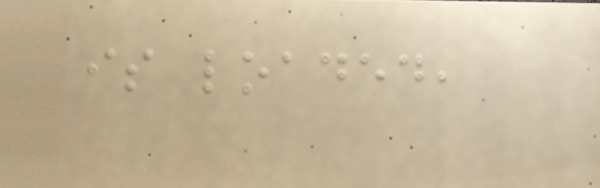is loaded,
